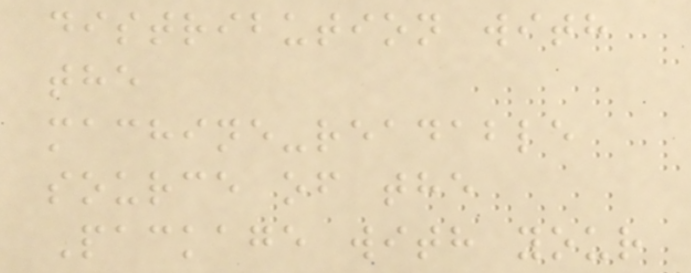distribution with
the
machine-readable
source of the
Package with your
